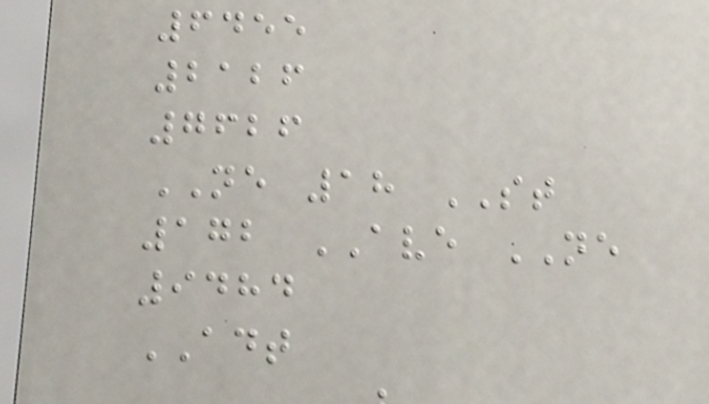6455
2126
7626
NE 18 ST
172 AVE NE
9484
ADT
